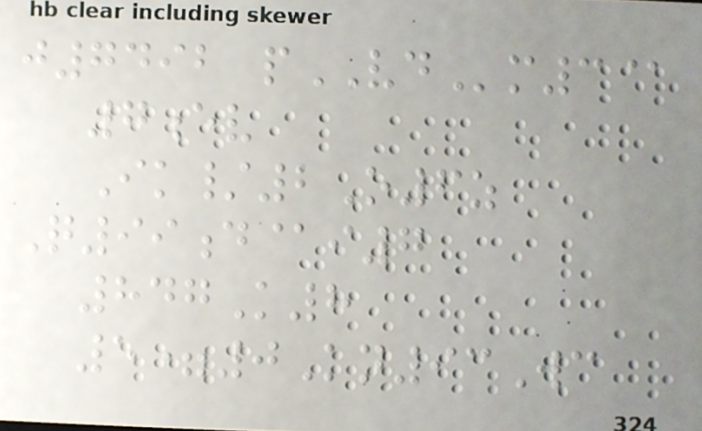j7492 pVDm3@
7ev
Ik/2O6z
Q99d@i7
847K8
5=0Kn93Wc
